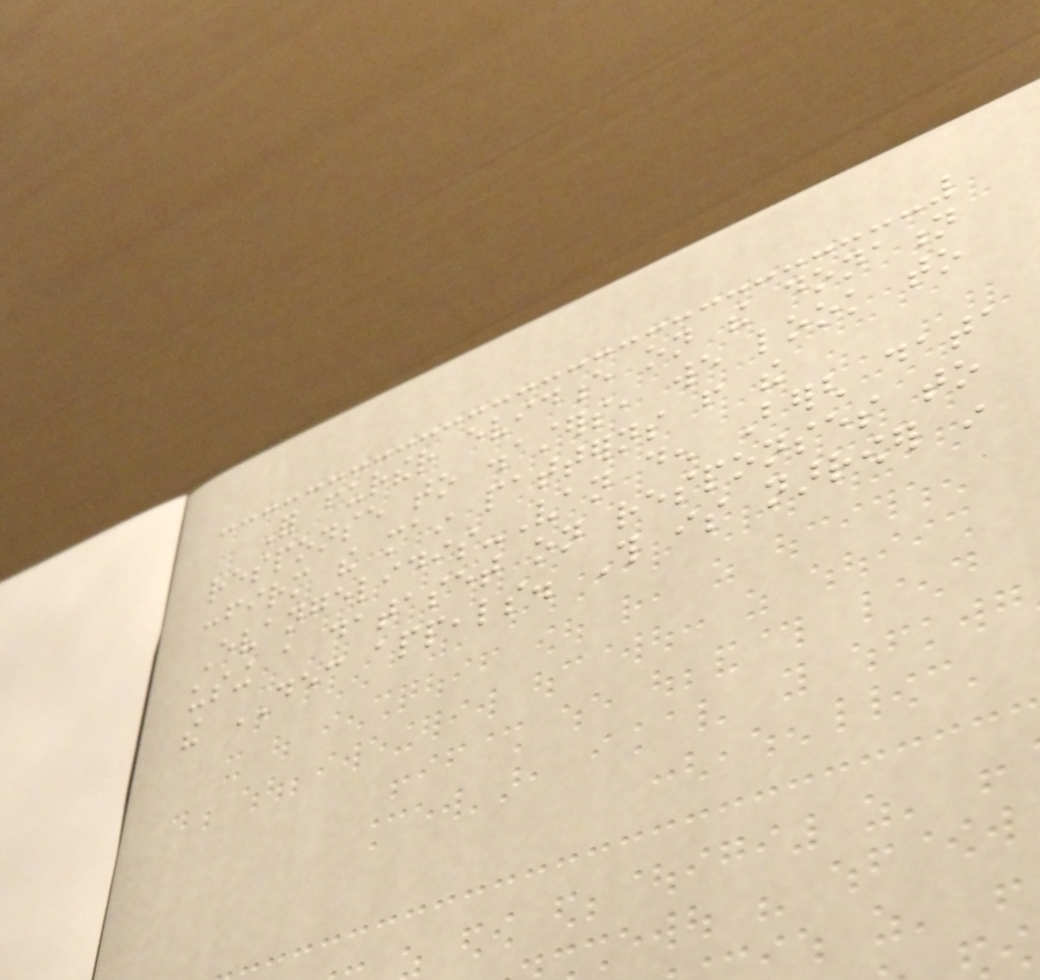For further evidence on the donation
response to disasters, we look to
confirm the main patterns from the
Evangelidis-Van den Bergh data
using a dataset on responses to
the DEC appeals. This is narrower in
